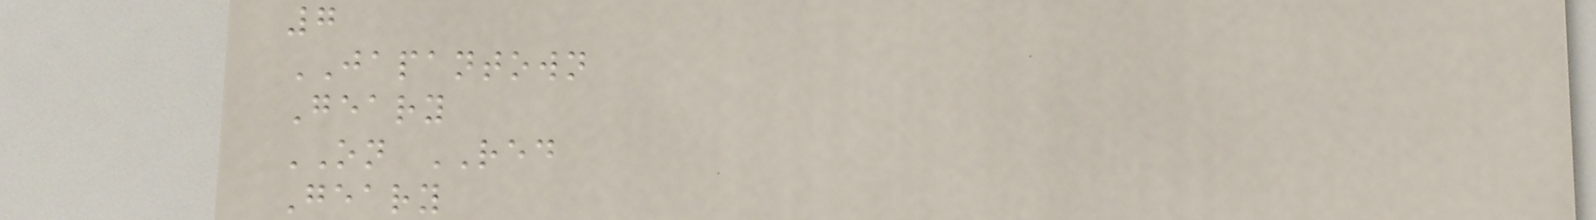7
JAPANTOWN
Geary
ON RED
Geary
